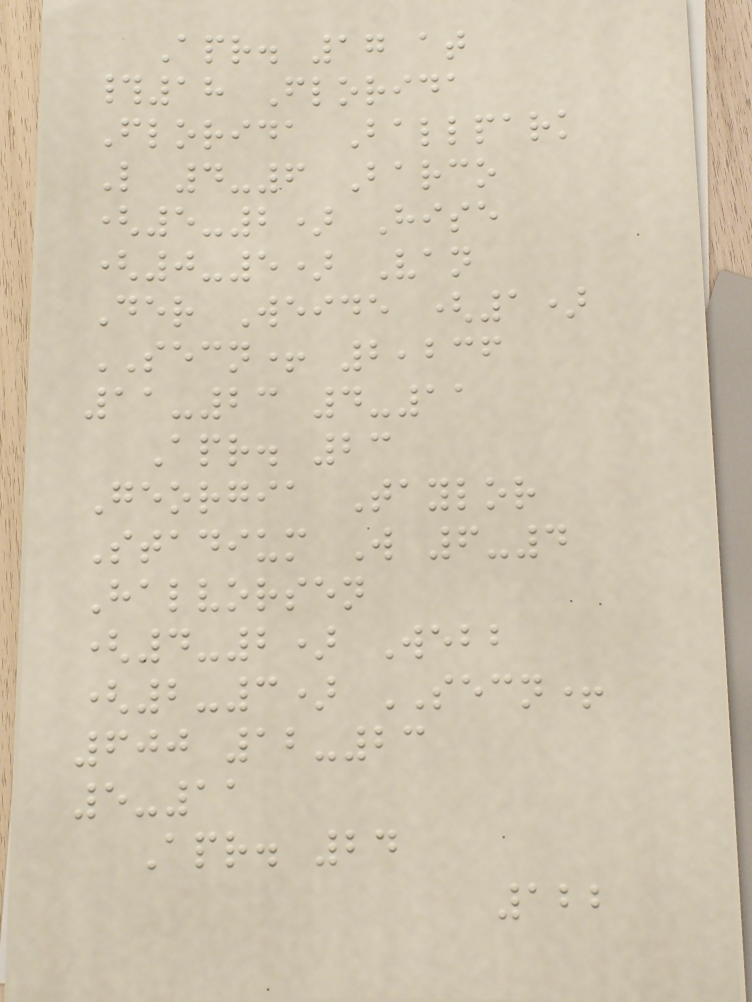Apr. 17 at
#18 Florida
Florida Ballpark
L 4-6 Barco
(5-2) Hise
(0-5) Van
Der Weide (1)
SECN+ 2,236
11-23 4-11
Apr. 23
Georgia Taylor
Stadium W 6-4
Halvorsen
(4-2) Webb
(2-3) SECN+
600 12-23
5-11
Apr. 24
122
